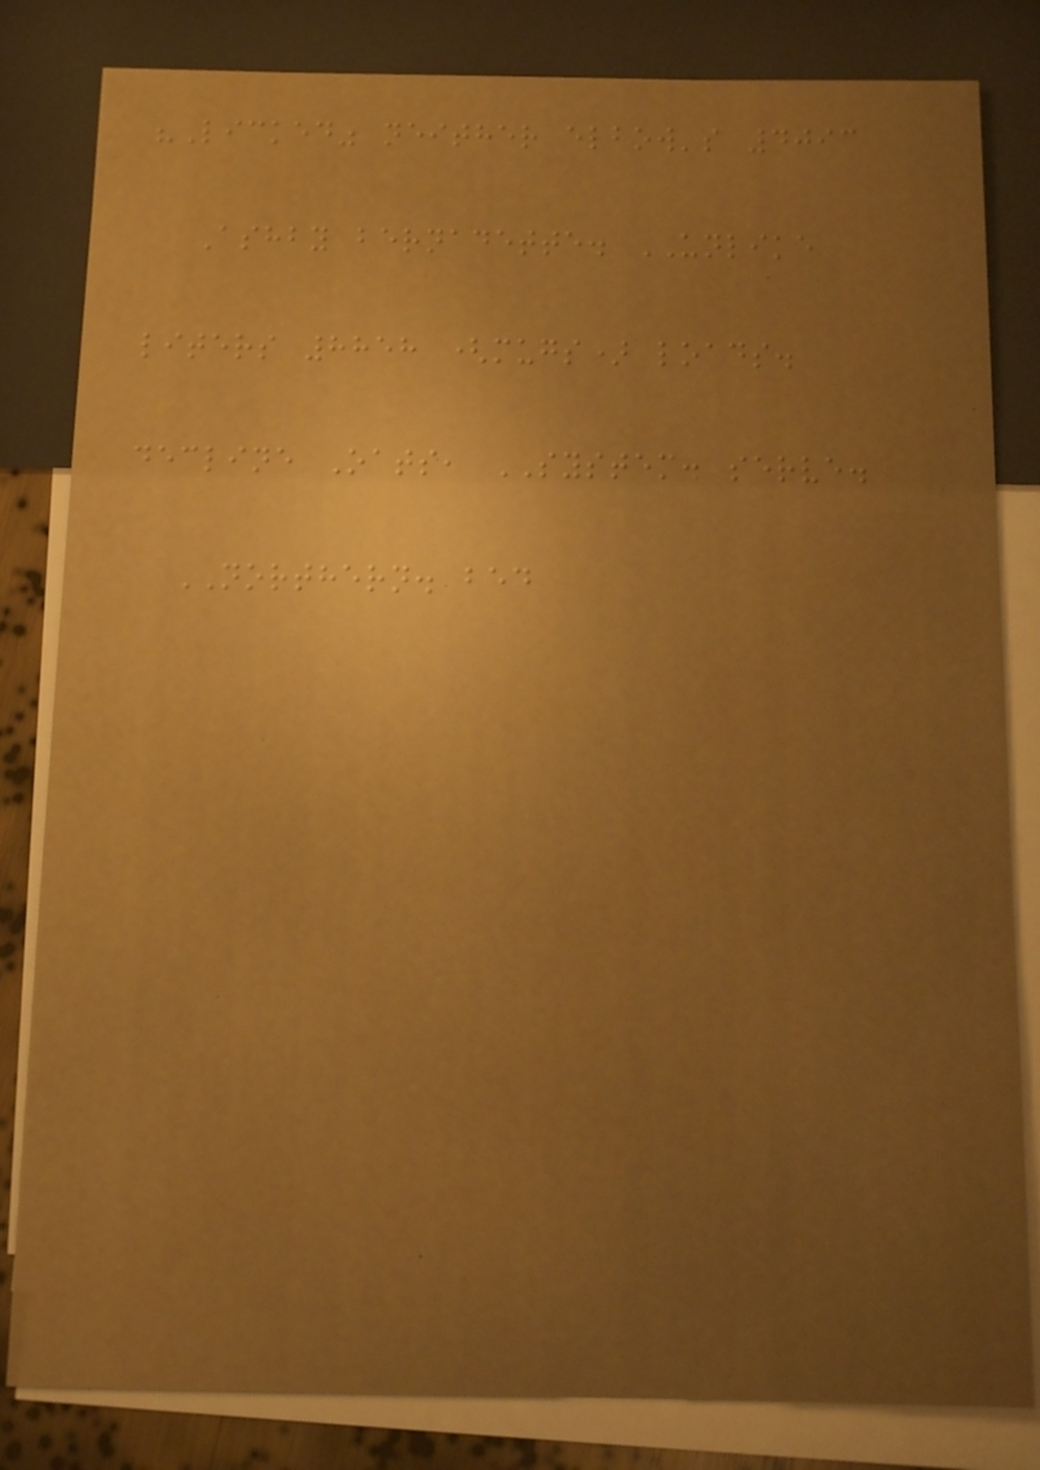"Licked" neither elbow's 4093
Ashby bernadette. UNLIKE
liters 8858 (mugs) loads.
decline Oats, SYSTEM. serve.
NORTHERN. bed
